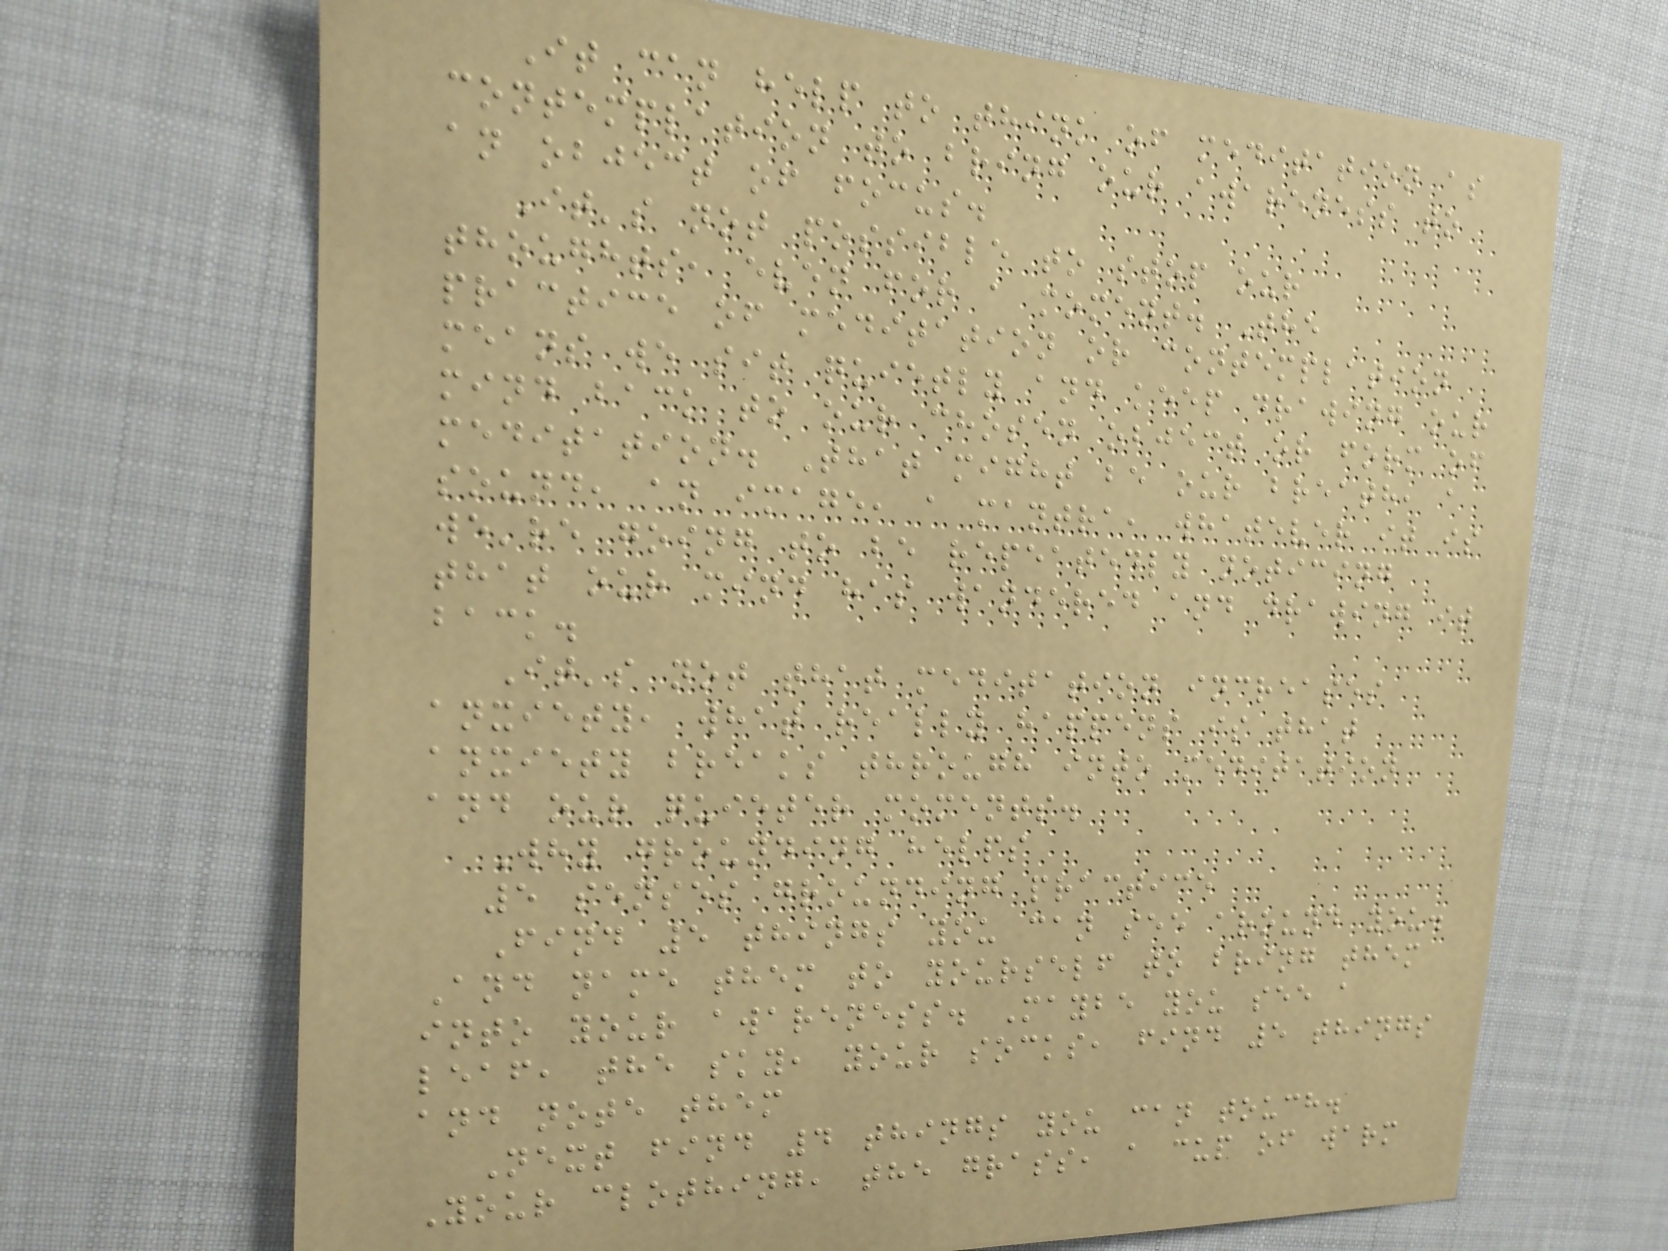It can help to think of meditation as
contemplation to bring our awareness to
an object of focus.
It's not possible to stop our
thoughts, even for a moment. The
practice of meditation or contemplation
means we sit quietly and keep drawing our
mind back to our chosen object or form of
meditation. That might be our breath, a
sound, an image, a mantra, whatever it is
we're going to be repeatedly noticing
that our mind has wandered and drawing it
back.
It's not that meditation increases
anxiety, what really happens is that
anxiety breaks through into meditation
and our quieter moments.
Why grounding helps
5 senses grounding practice
Find 5 things you can see around you.
And name them to yourself to bring them
into your awareness. Maybe you see a
leaf, the sky, your socks, find 5 things
and note them
Next find 4 things you can touch.
Your clothing, the grass, a cup of warm
